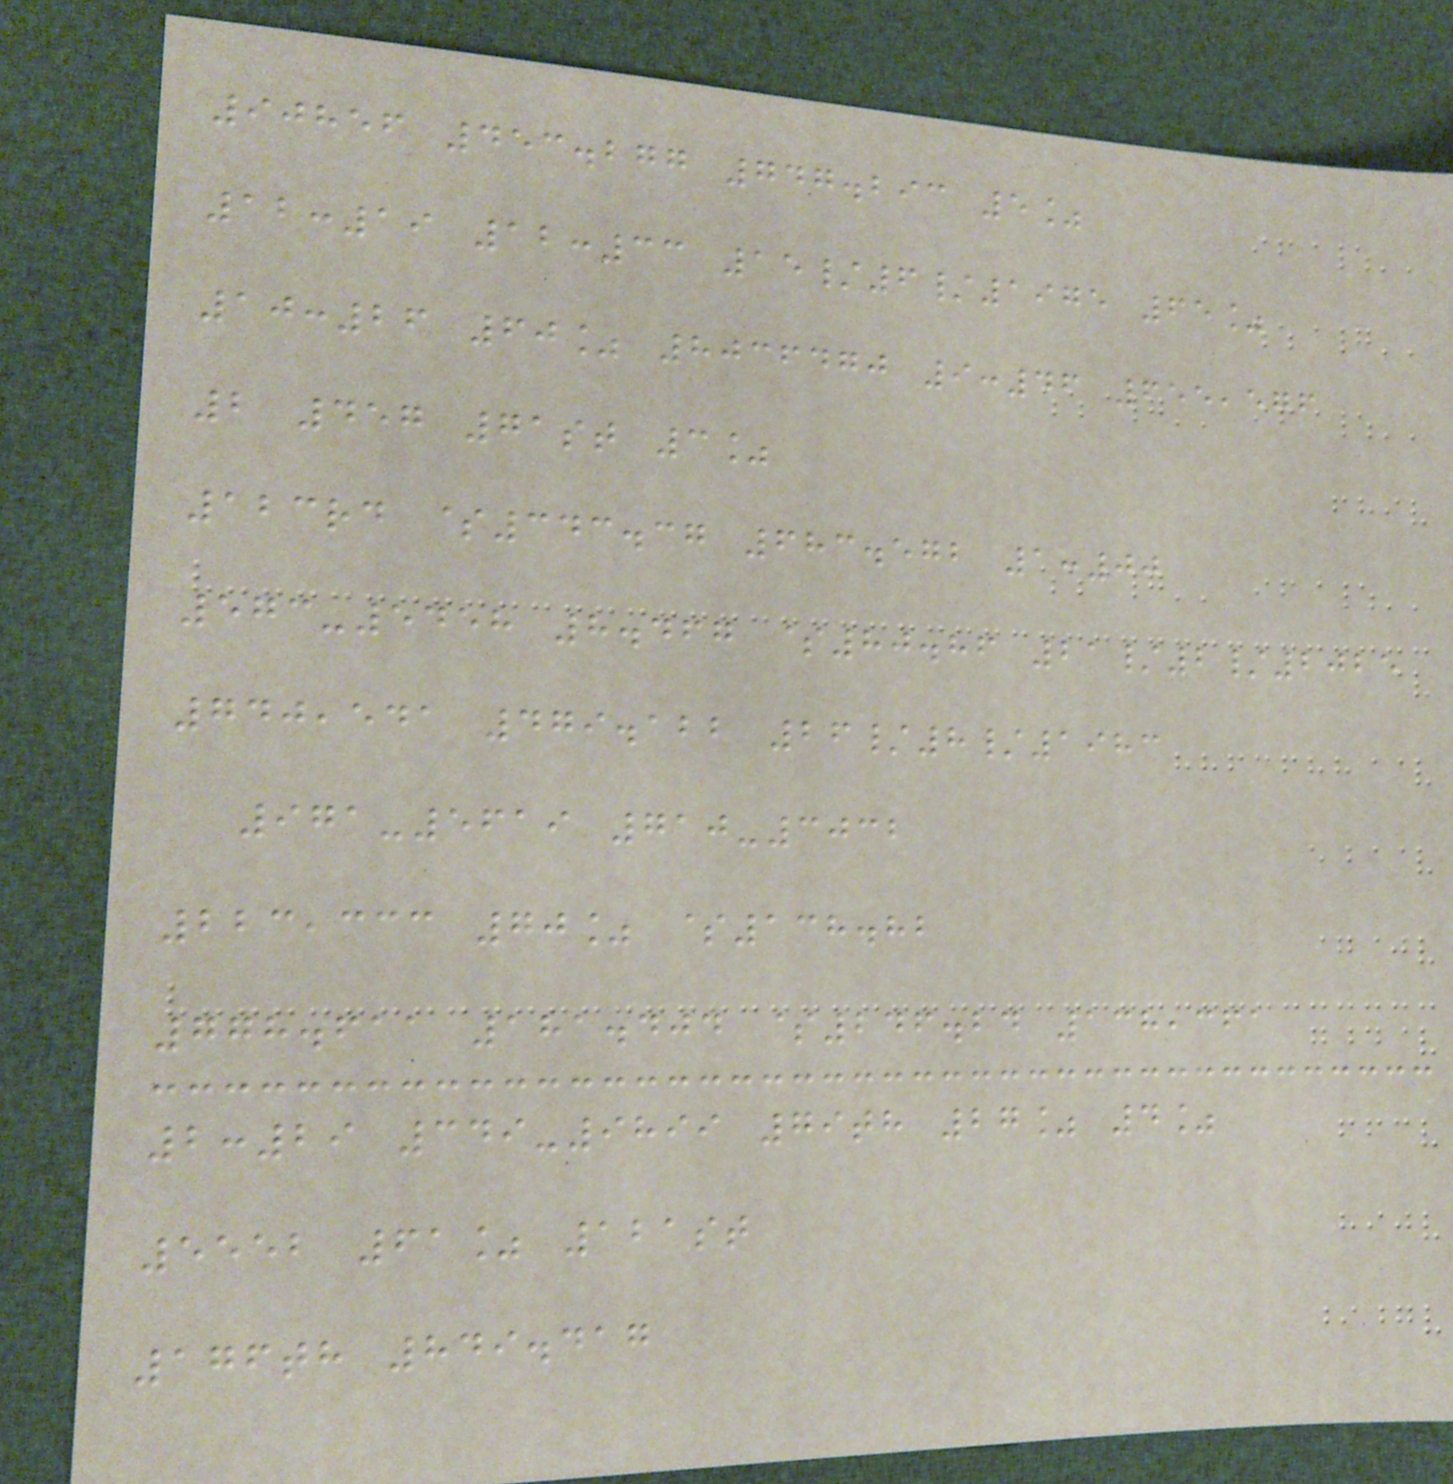90856 453.277 747.293 5%
12:19 12:33 15/6/1975 65%
10:26 60% 8036470 9:46 655,576
2 457 71st 3%
123rd $343.37 683.572 1:00
573-5458 8.467 $80.86 21/2/2025
740,541 479.122 26/8/1983
971-5619 710-3032
223,333 70% $138.82
778.611 181.404 $246.24 138,361
2:29 349-9899 79th 27% 4%
5552 61% 121st
176th 849.417
